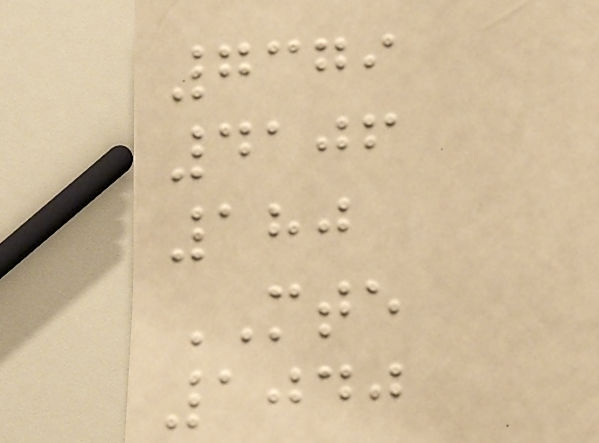7379
4106
180
MTE
1040
